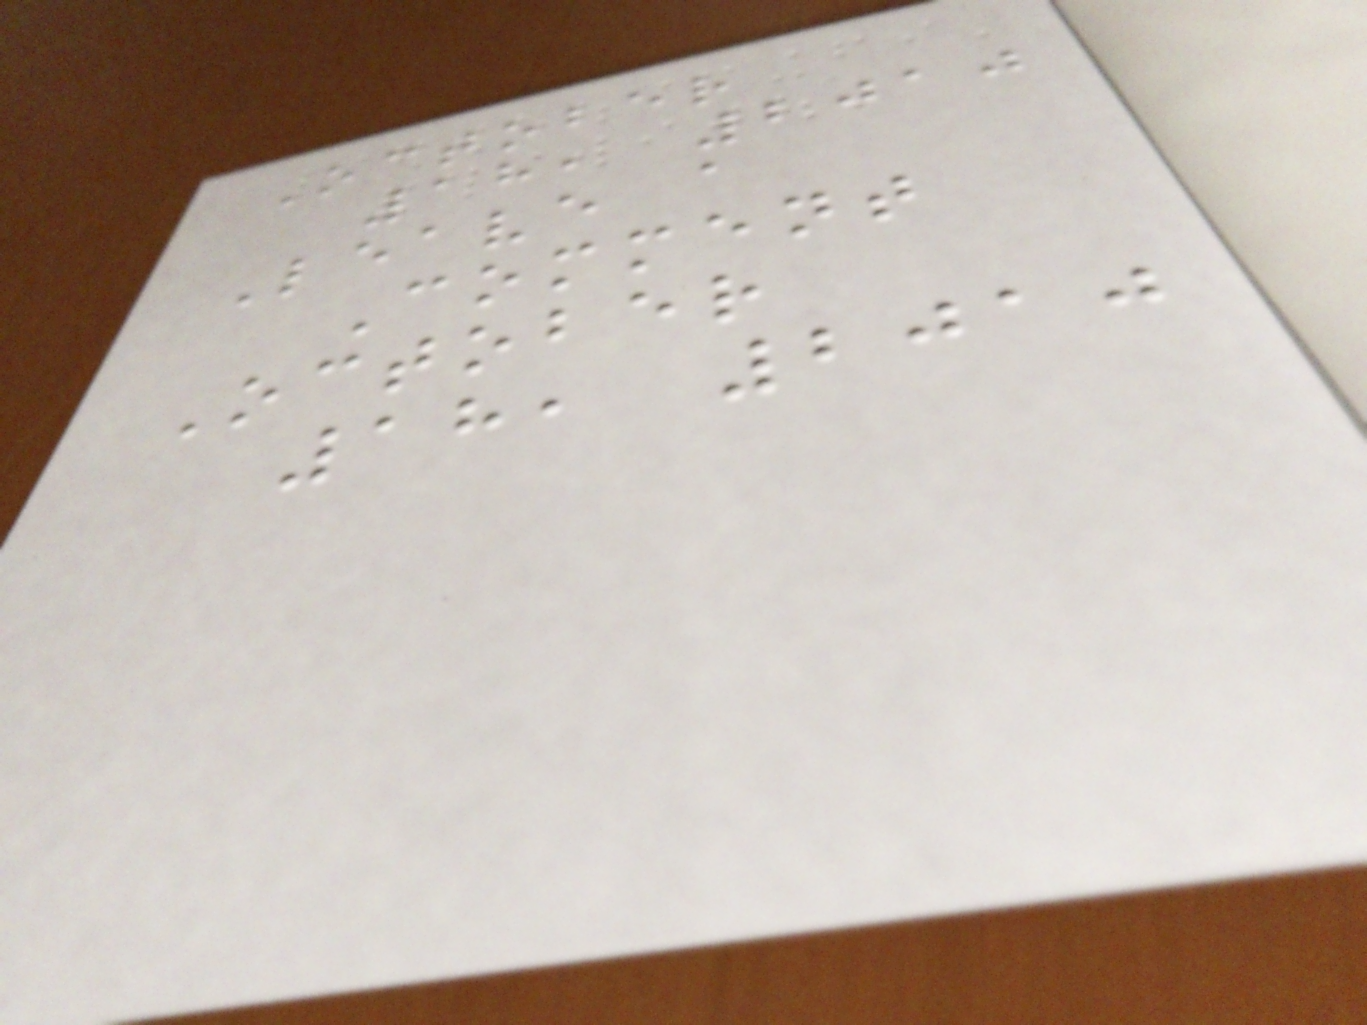October
18, 2010
Leave a
Comment
October
18, 2010
